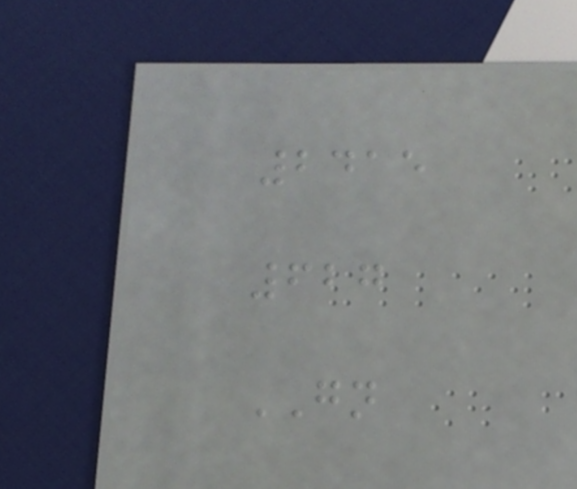2415
627
GN
